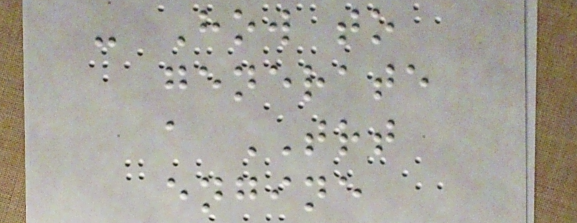- How to
generate
a TRT
engine
